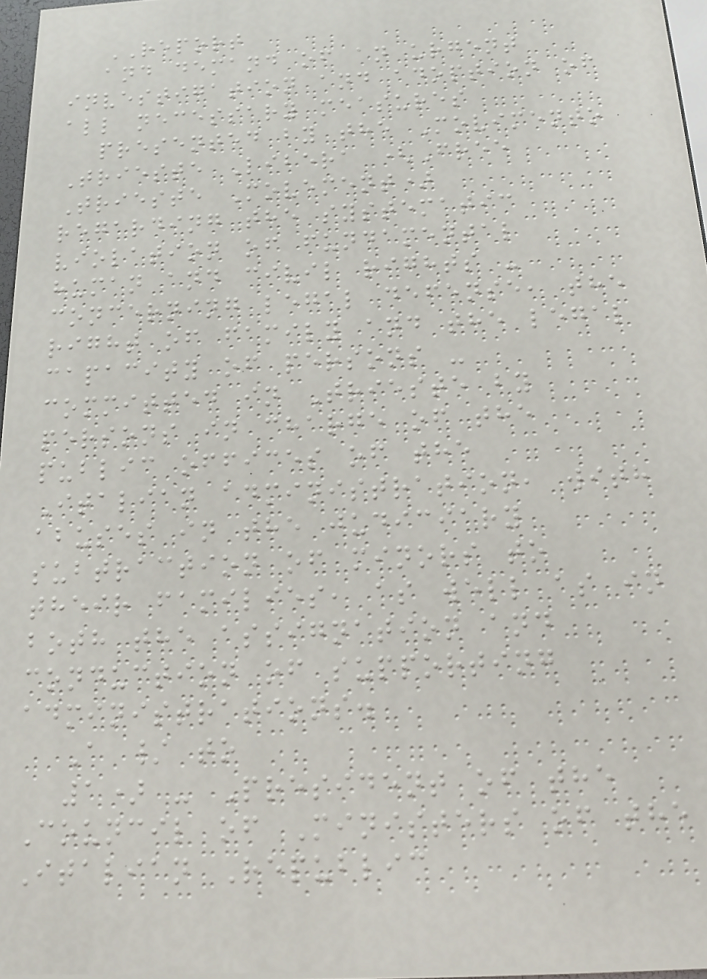REPORT
and demand of an urgent
investigation and adoption of
all necessary measures
presented by the Movimento
Trieste Libera (Free
Trieste Movement)
regarding the systematic
violation of fundamental
human and civil rights -
concerning legal defense, the
right of family and the legal
capacity of persons -
committed in Trieste by
persons in charge of the
public offices of the
Italian administration, with
abuses in the judiciary
subtraction of minors to
their families, as well as in
both the assignation and
conduction of supporting
administrations.
A / to
1) - President of the
Council of Ministers of the
Italian Republic
